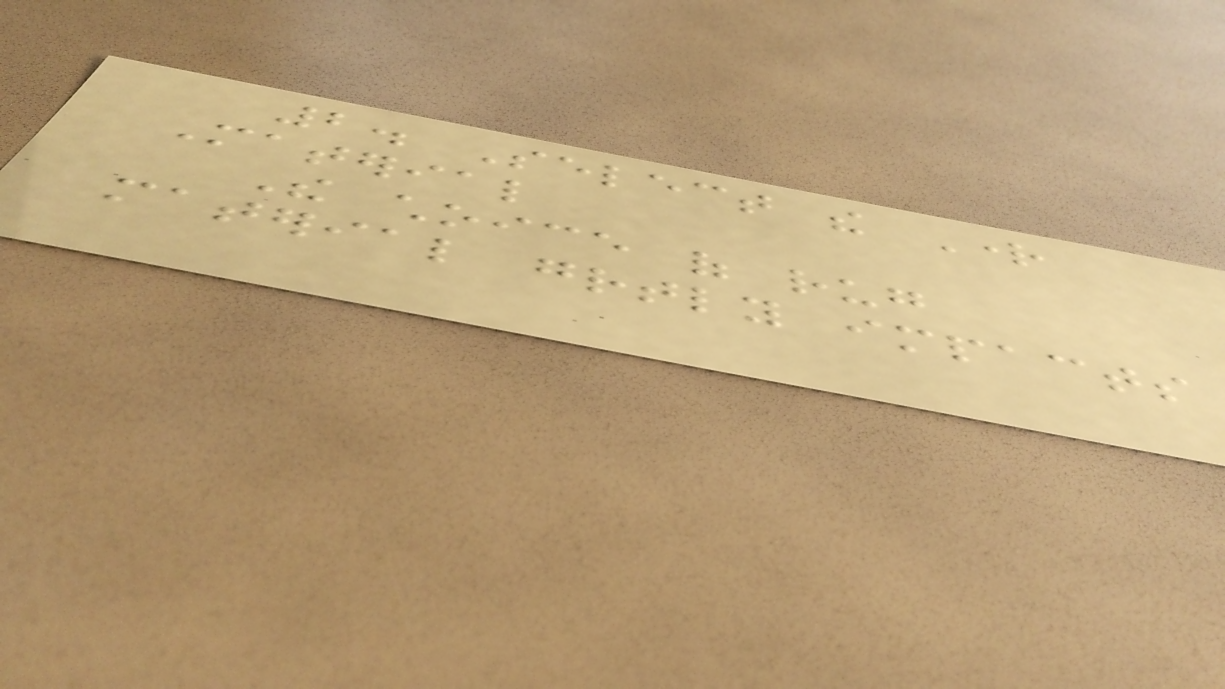2. Select the Right
Material
The choice of rug
material greatly impacts
